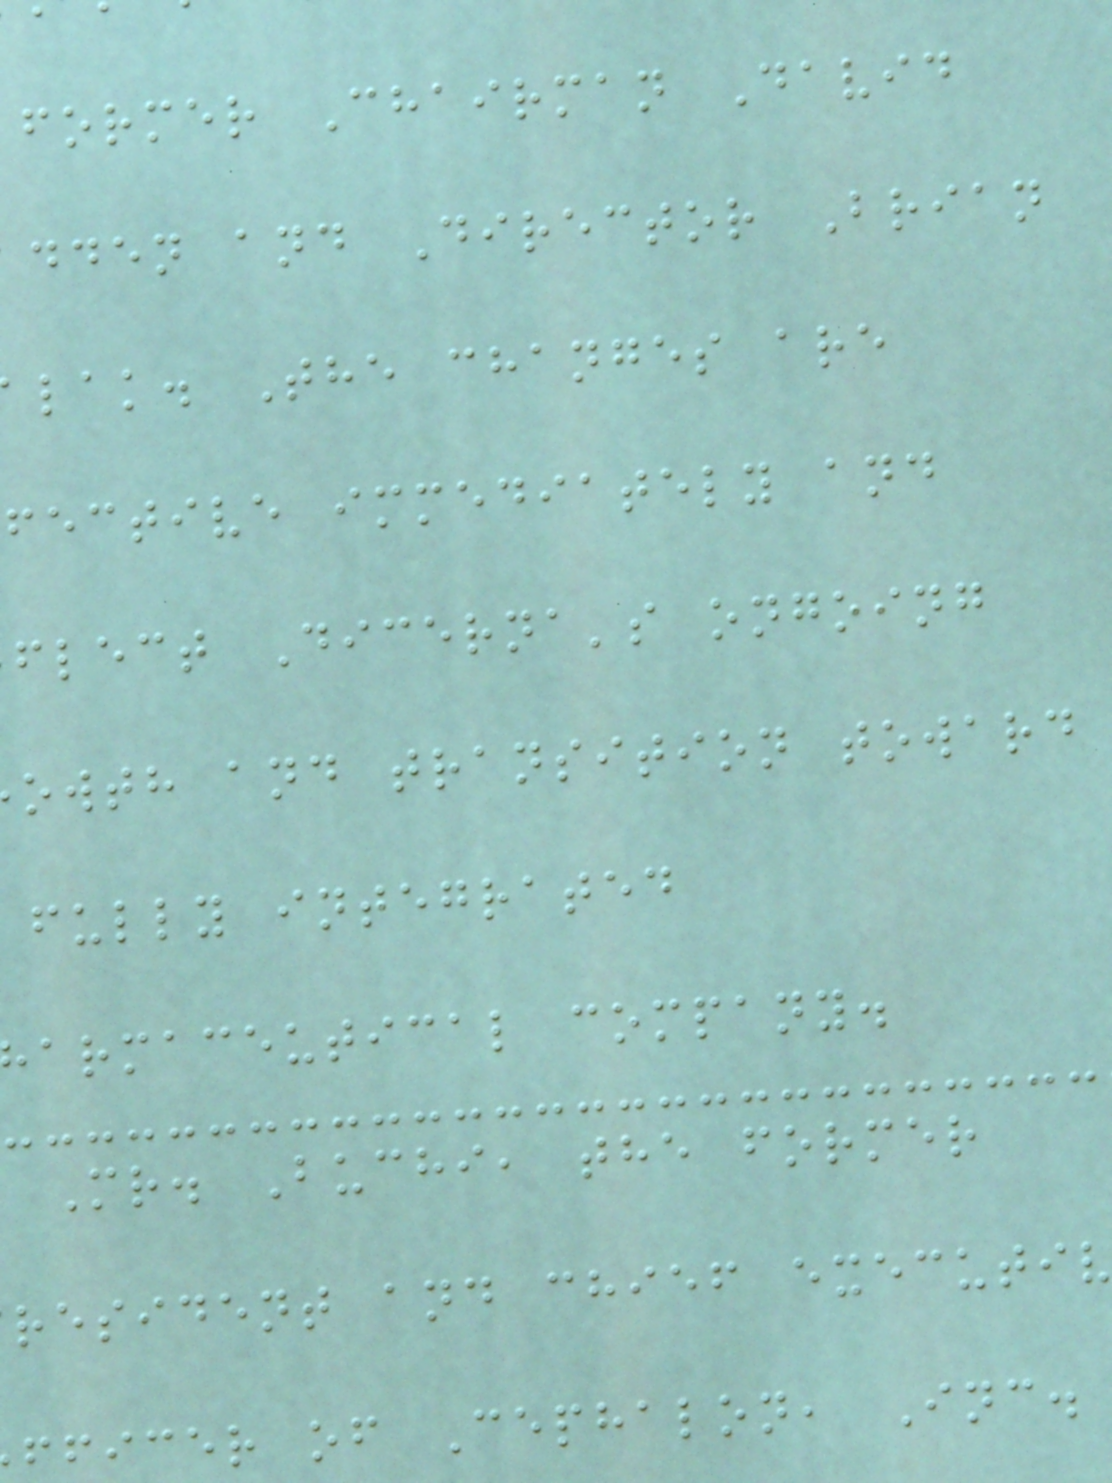former Chairman David
dden and Director Brian
lak. The changes are
fective immediately and
flect Dicerna's ongoing
owth and transition toward
fully integrated
armaceutical company.
Mr. Buchi, the former
resident and chief executiv
fficer of Cephalon, Inc.
